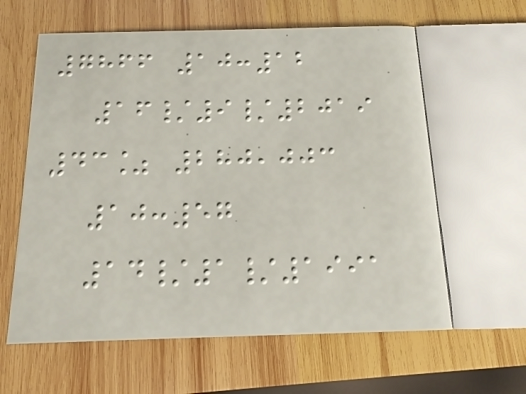7866 10:12
16/9/2019
43% 280,003
10:57
14/1/1991
